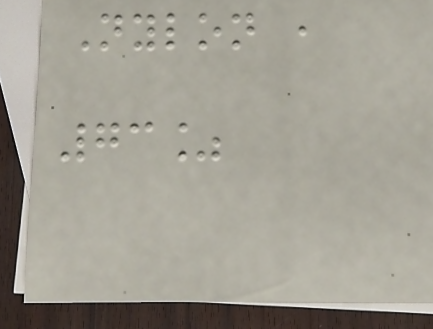Nylon ,
73%
